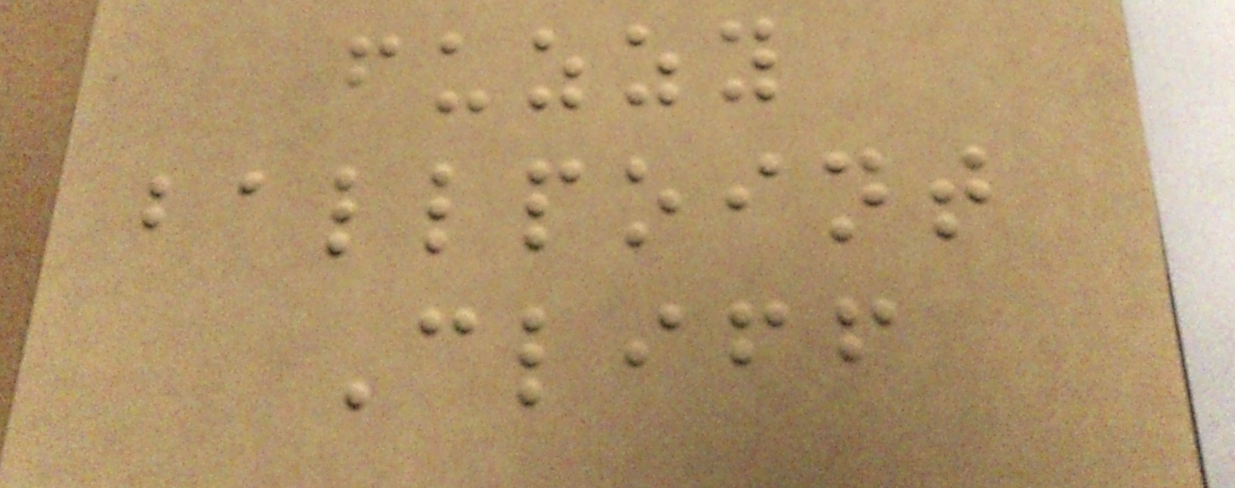fuzzy
ballpoint
Cliff
